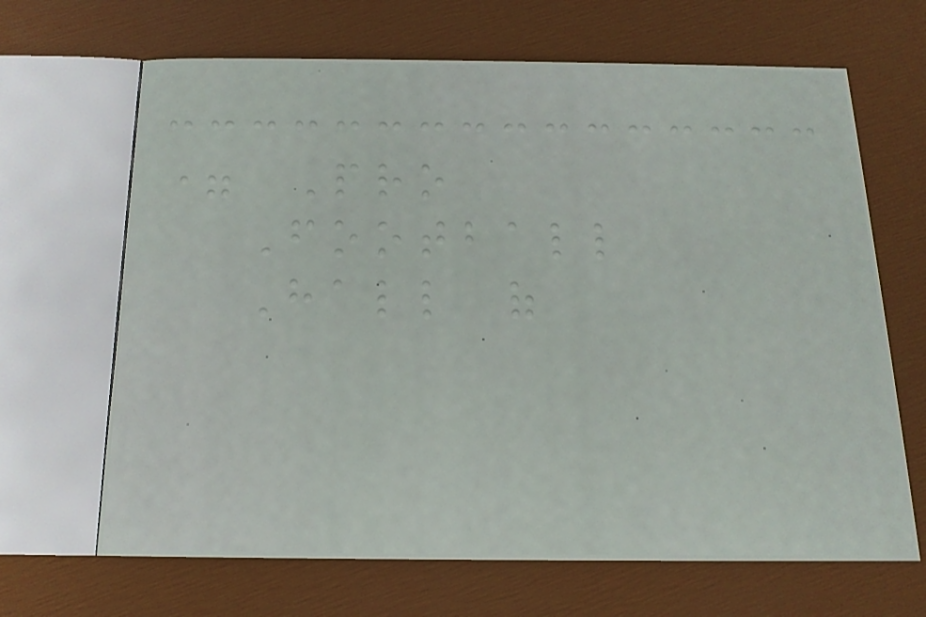= Pro
Football
Hall of
